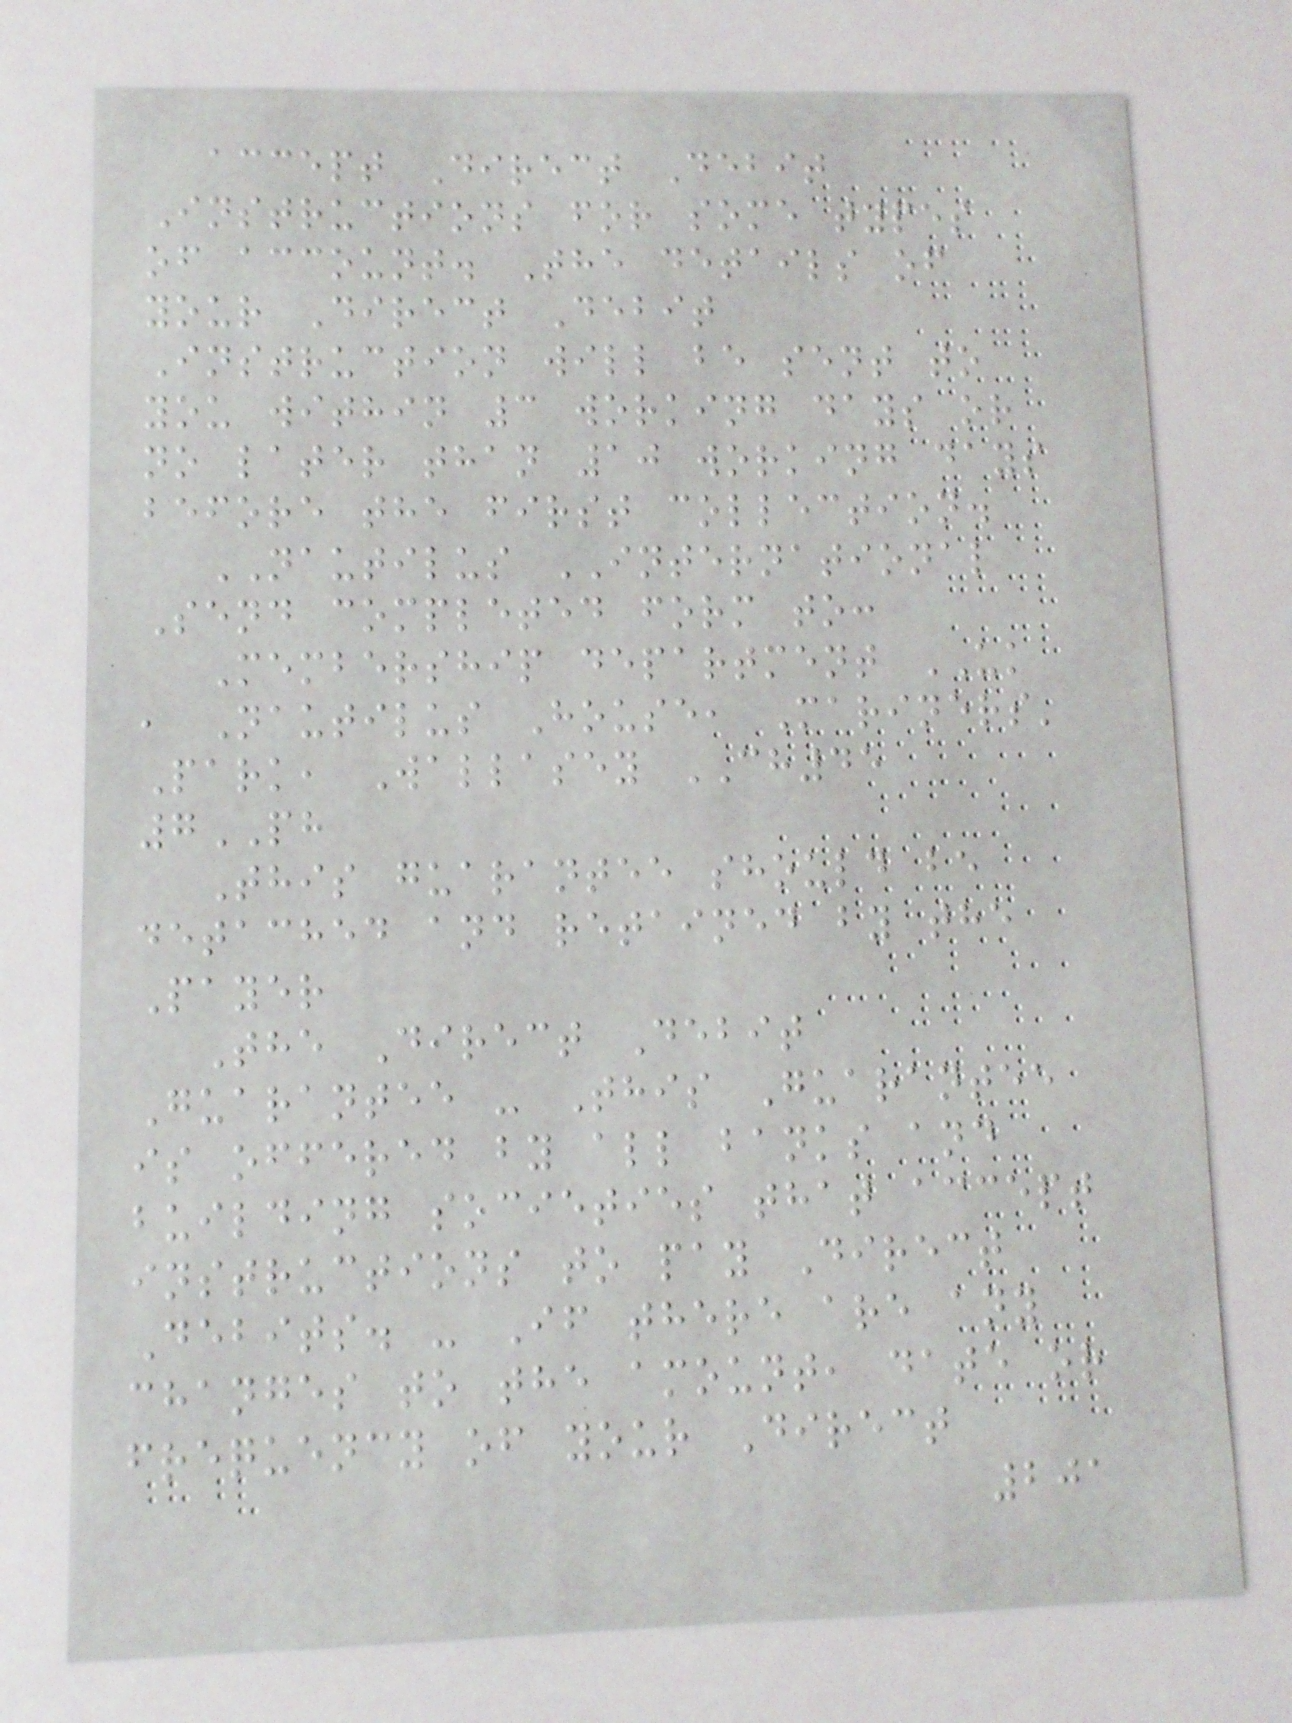accept Direct Debit
Instructions for some types
of account. The details of
your Direct Debit
Instruction will be sent to
you within 3 working days or
no later than 10 working days
before the first collection.
NAUTILUS INTERNATIONAL
Send completed form to:
Membership department UK
, Nautilus House, Mariners'
Park, Wallasey CH45
7PH
This guarantee should be
detached and retained by the
Payer
The Direct Debit
Guarantee - This Guarantee
is offered by all banks and
building societies that accept
instructions to pay Direct
Debits. - If there are any
changes to the amount, date or
frequency of your Direct
201
